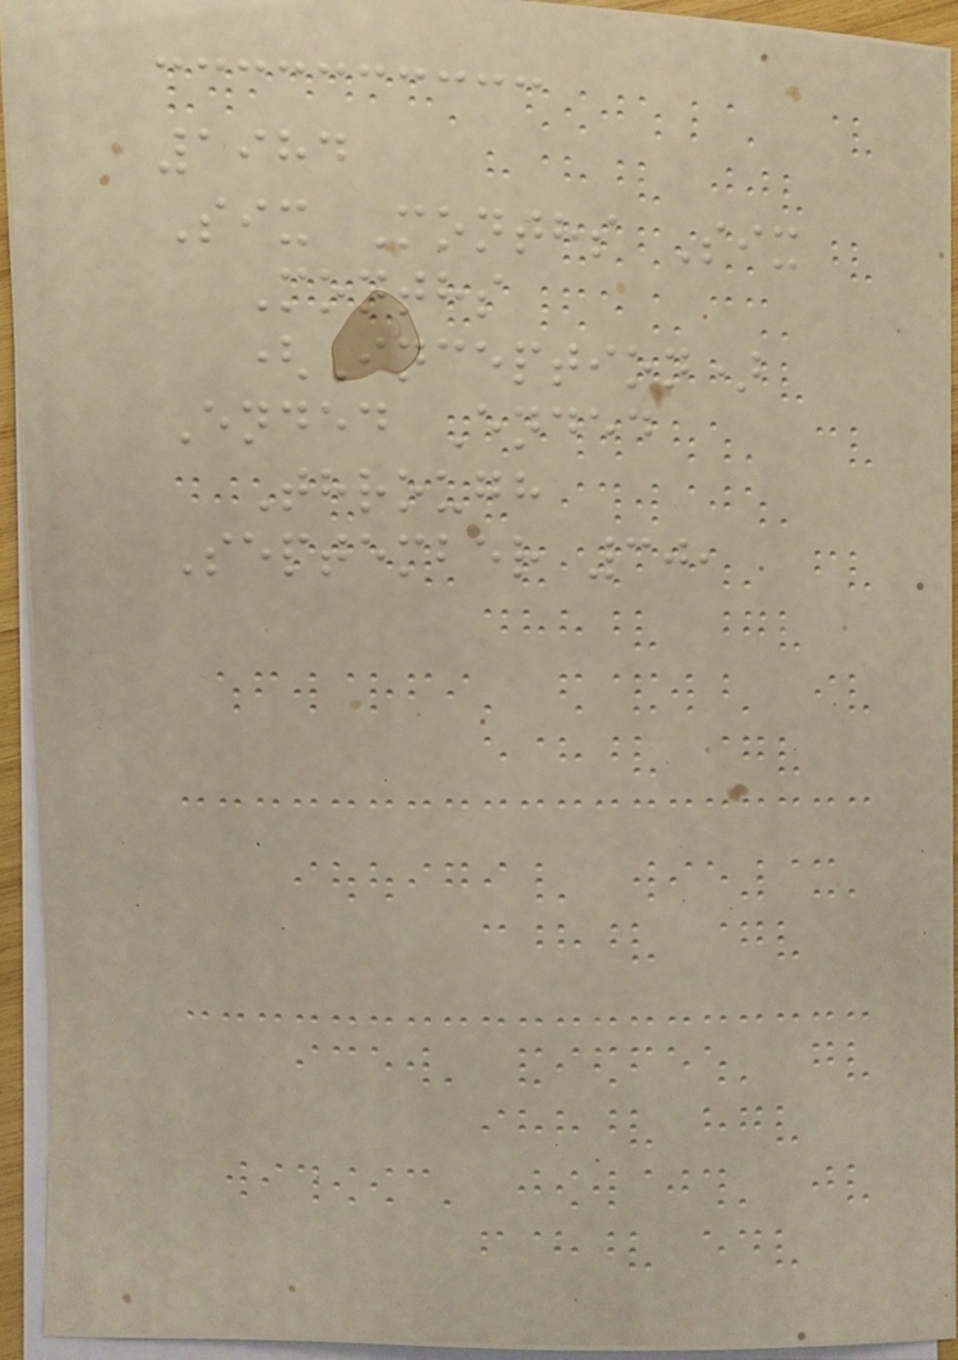1984
Six Months Six
Months
(Inception)
Ended Ended
Through
September 30,
